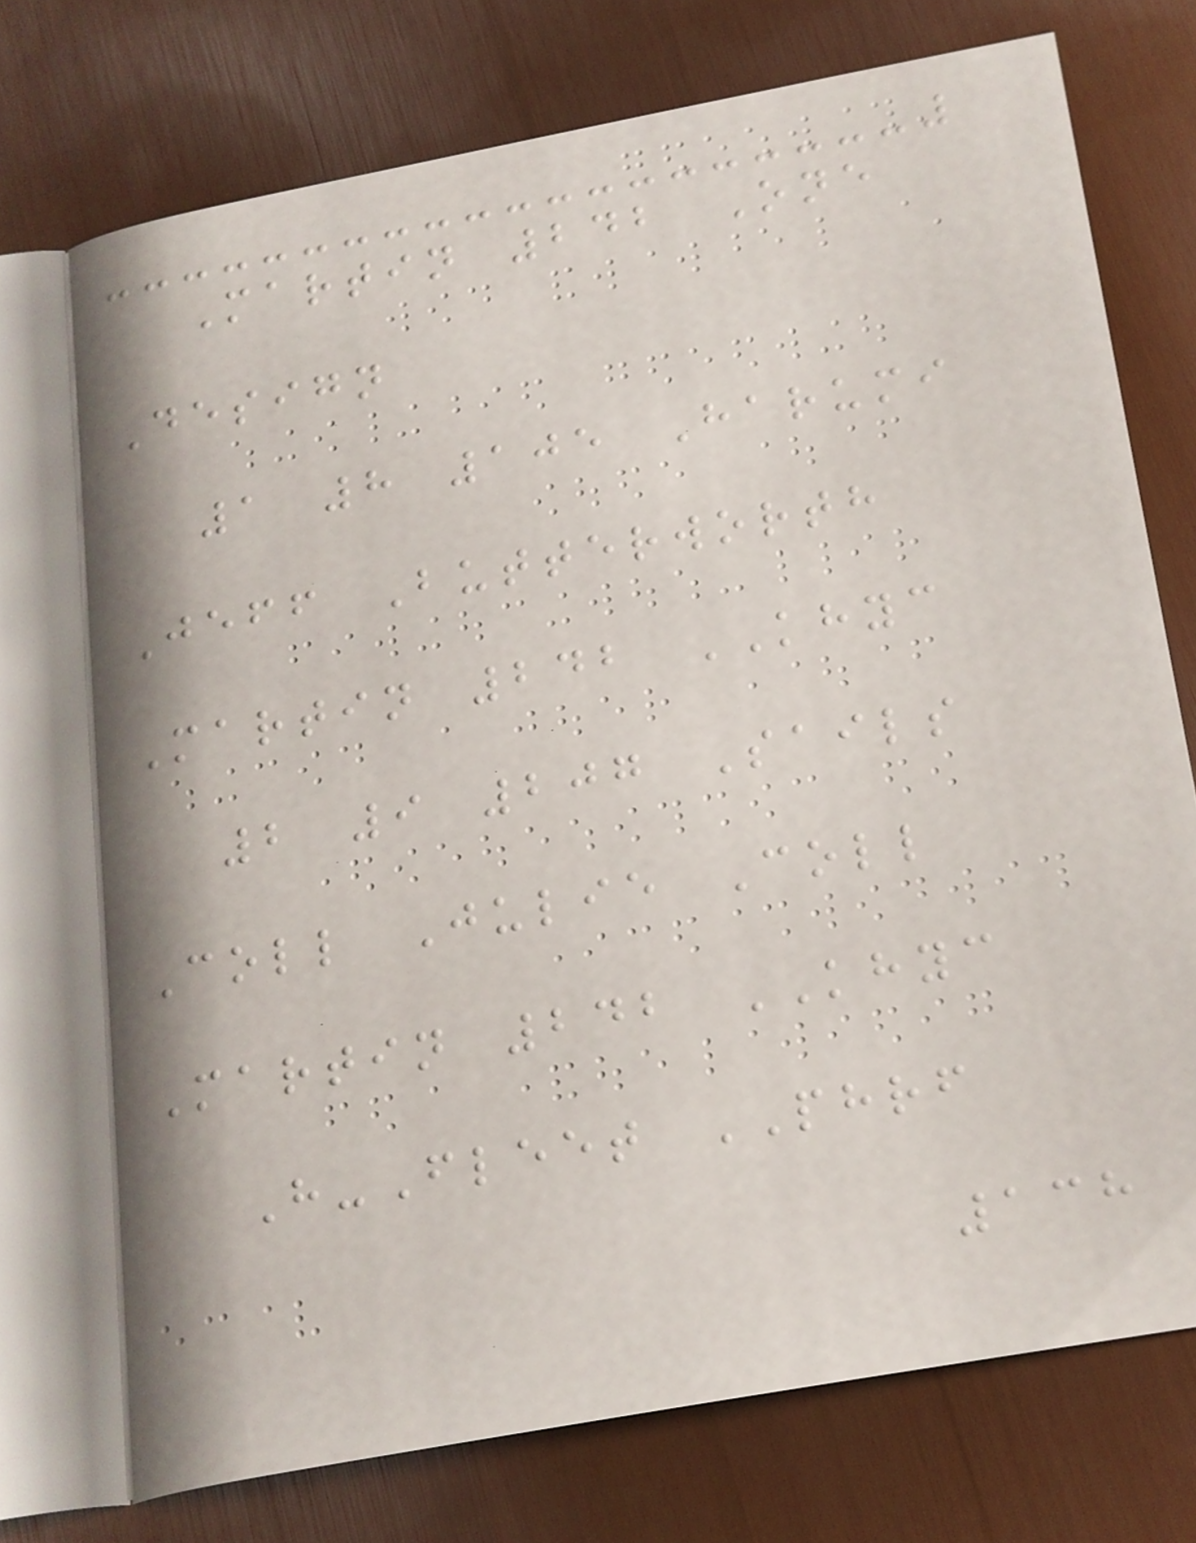Martin 242 One
Design
1 8 105 Harumi
Jeff Butterworth
Martin 242 KHYC
2 9 207 Sails
Coll Julie Coll
Martin 242 KHYC
H-Fleet PHRF
138
